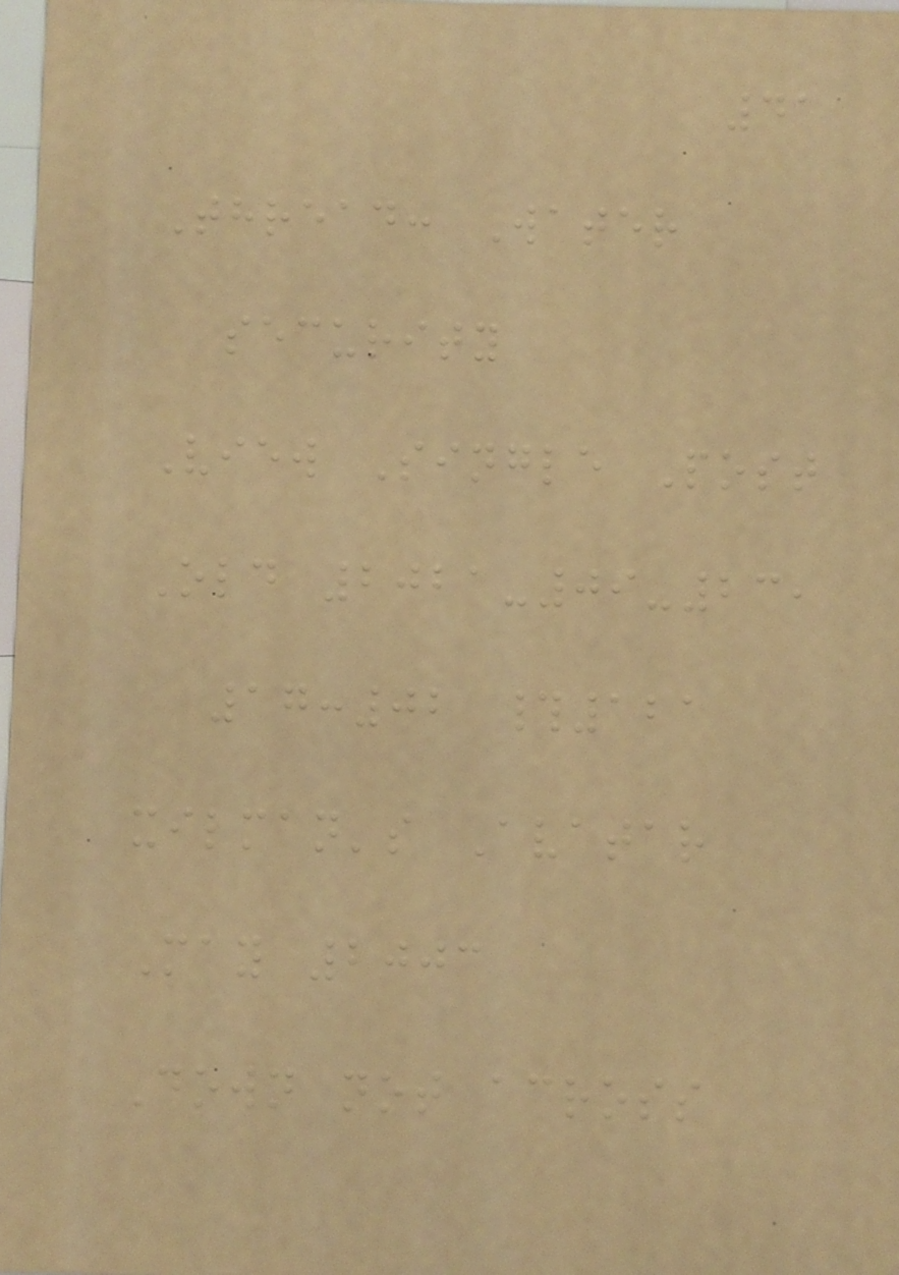41
Thread: Water
security
View Single Post
Old 2021-09-23,
17:02 #121
xilman's Avatar
May 2003
Down not across
